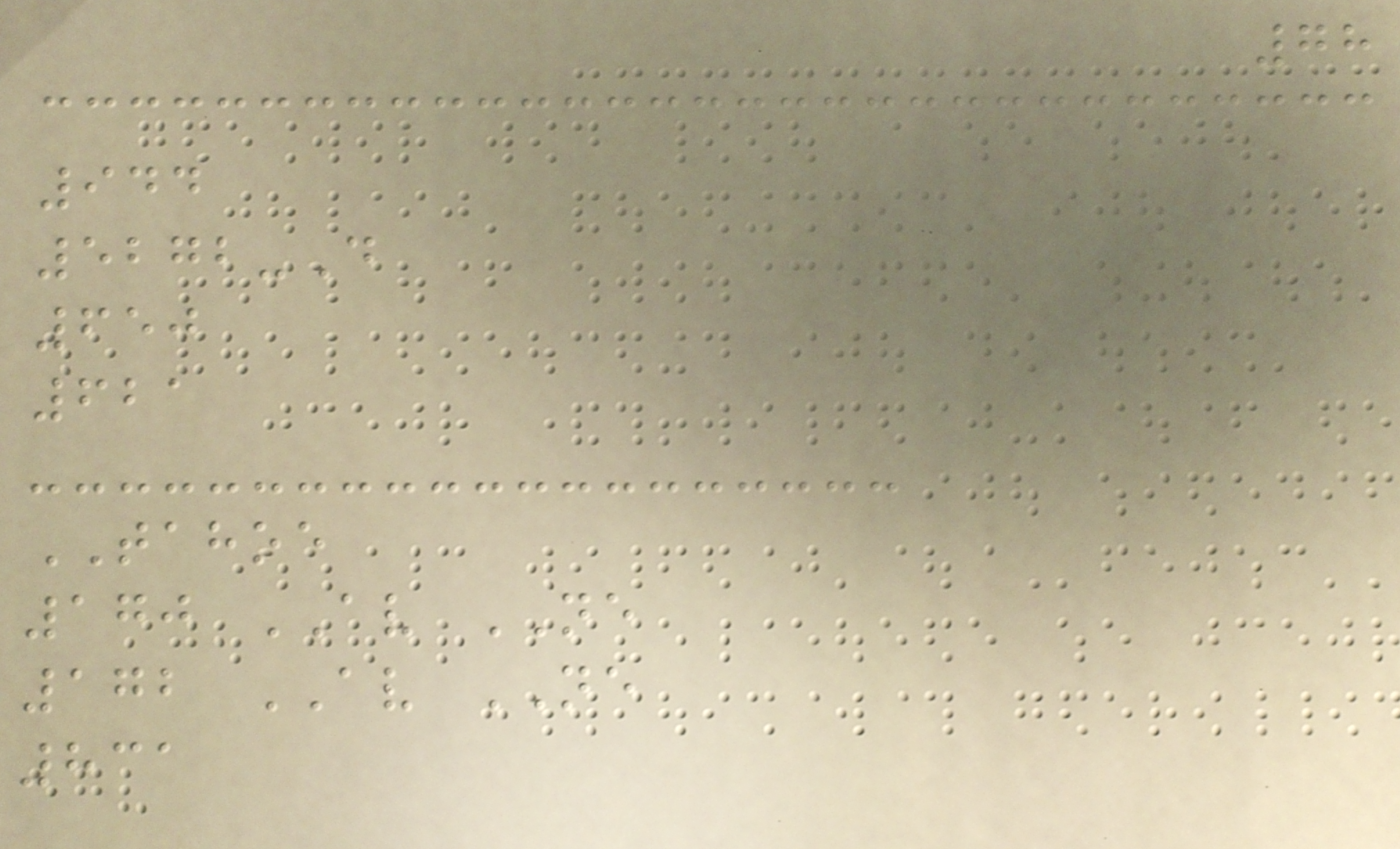78
944
5272-D
650
621
TAHOE
170 AV NE
172 AV NE
831
